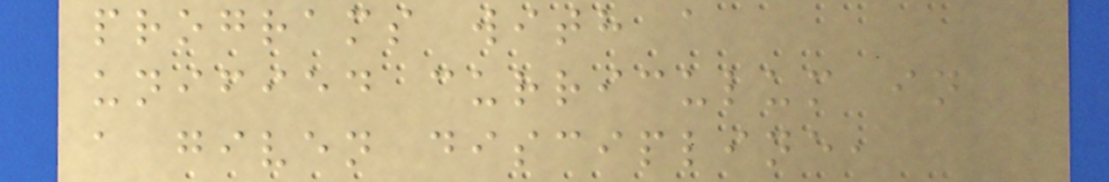programs with a
unified curriculum in
a given discipline,
